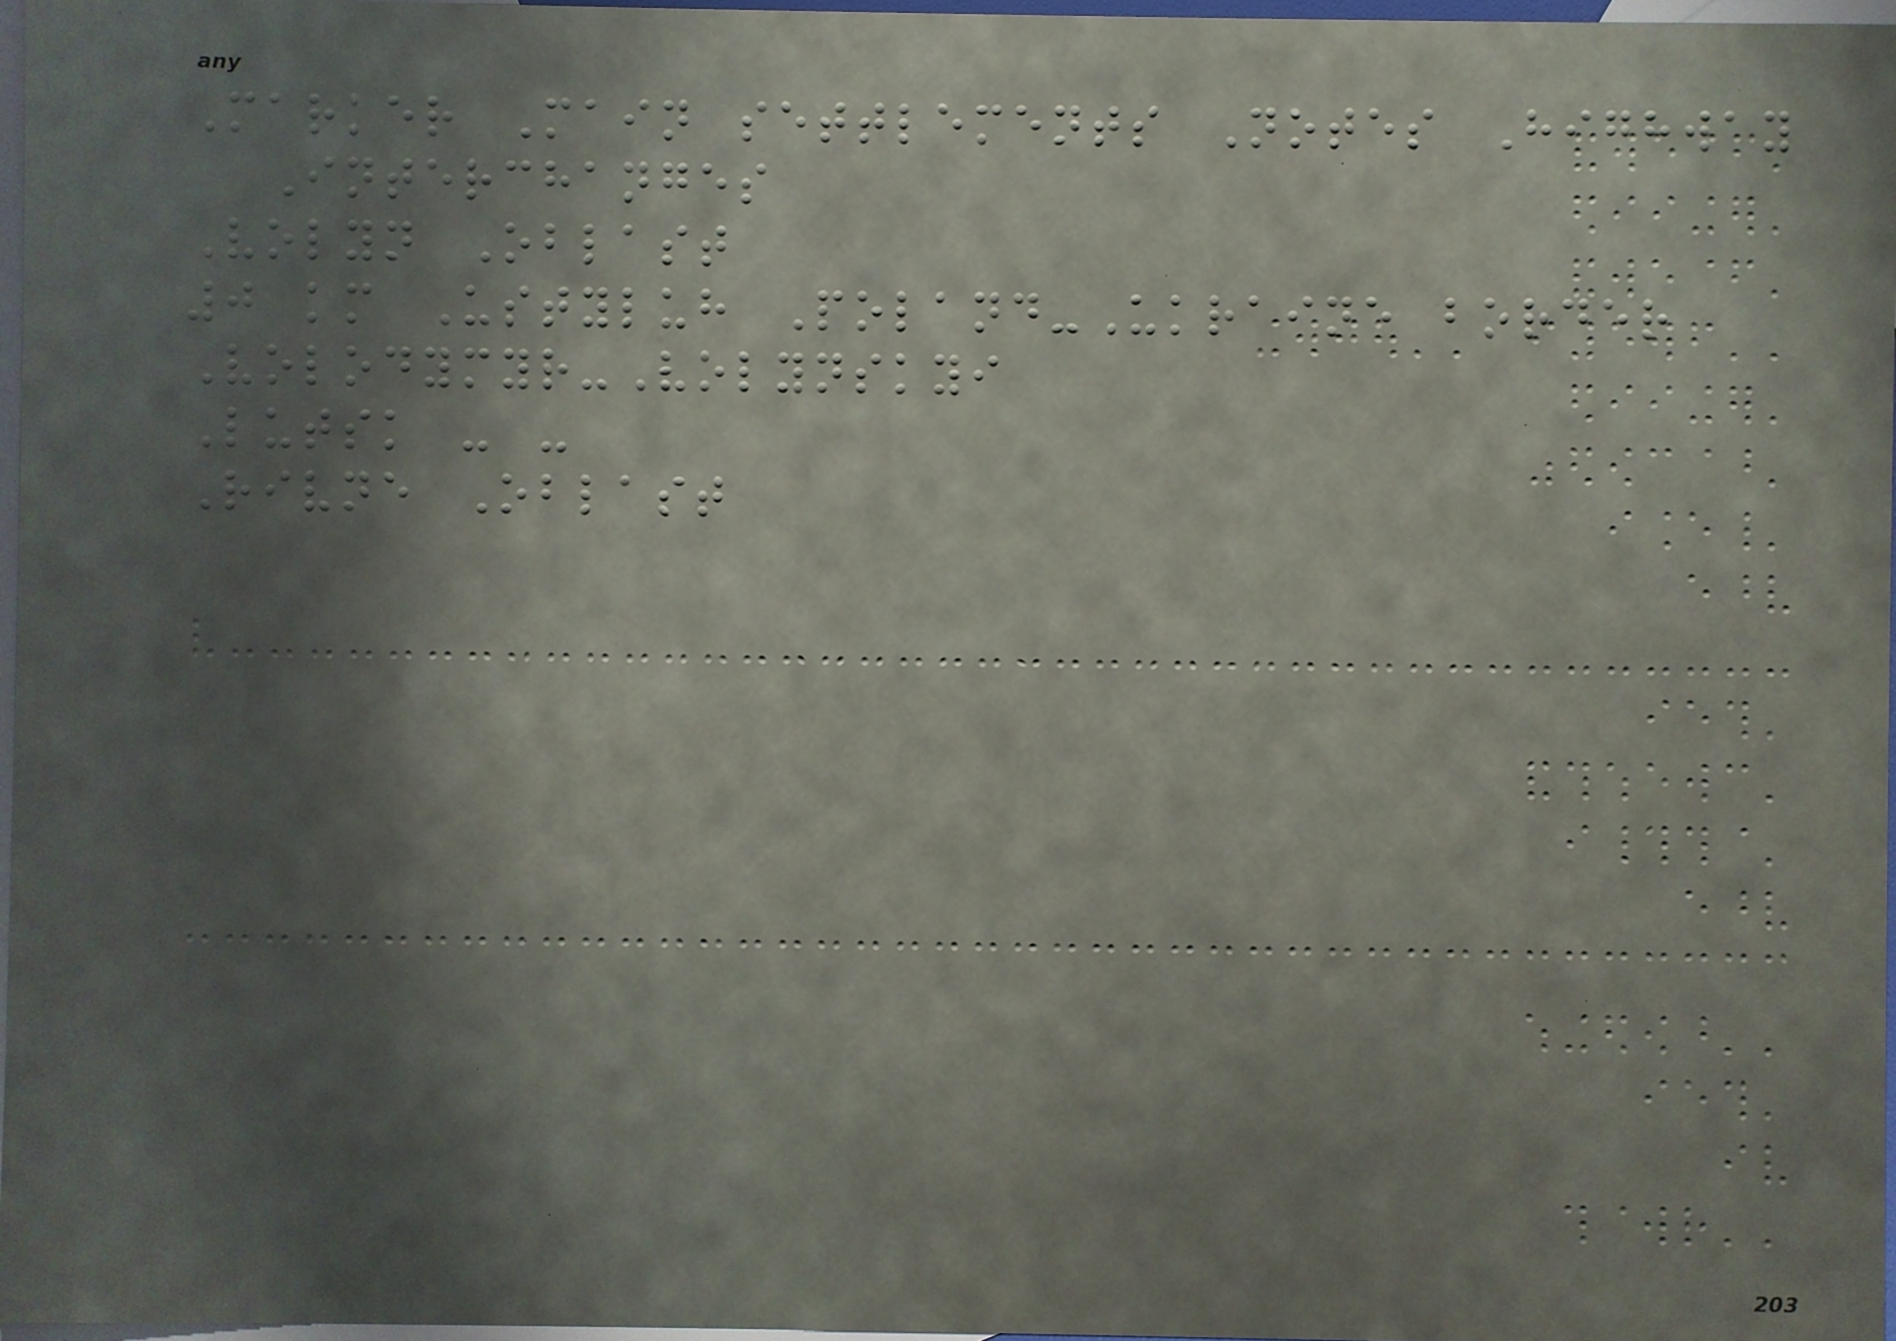Marker Main settlements Notes Highway
Interchanges
Volyn Oblast
0 km Ustyluh Poland-Ukraine border
Volodymyr-Volynskyi
Lutsk - -
Rivne Oblast
